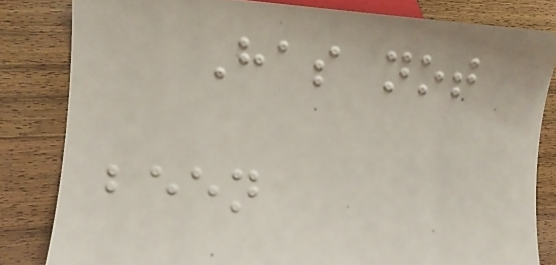Has not
been
